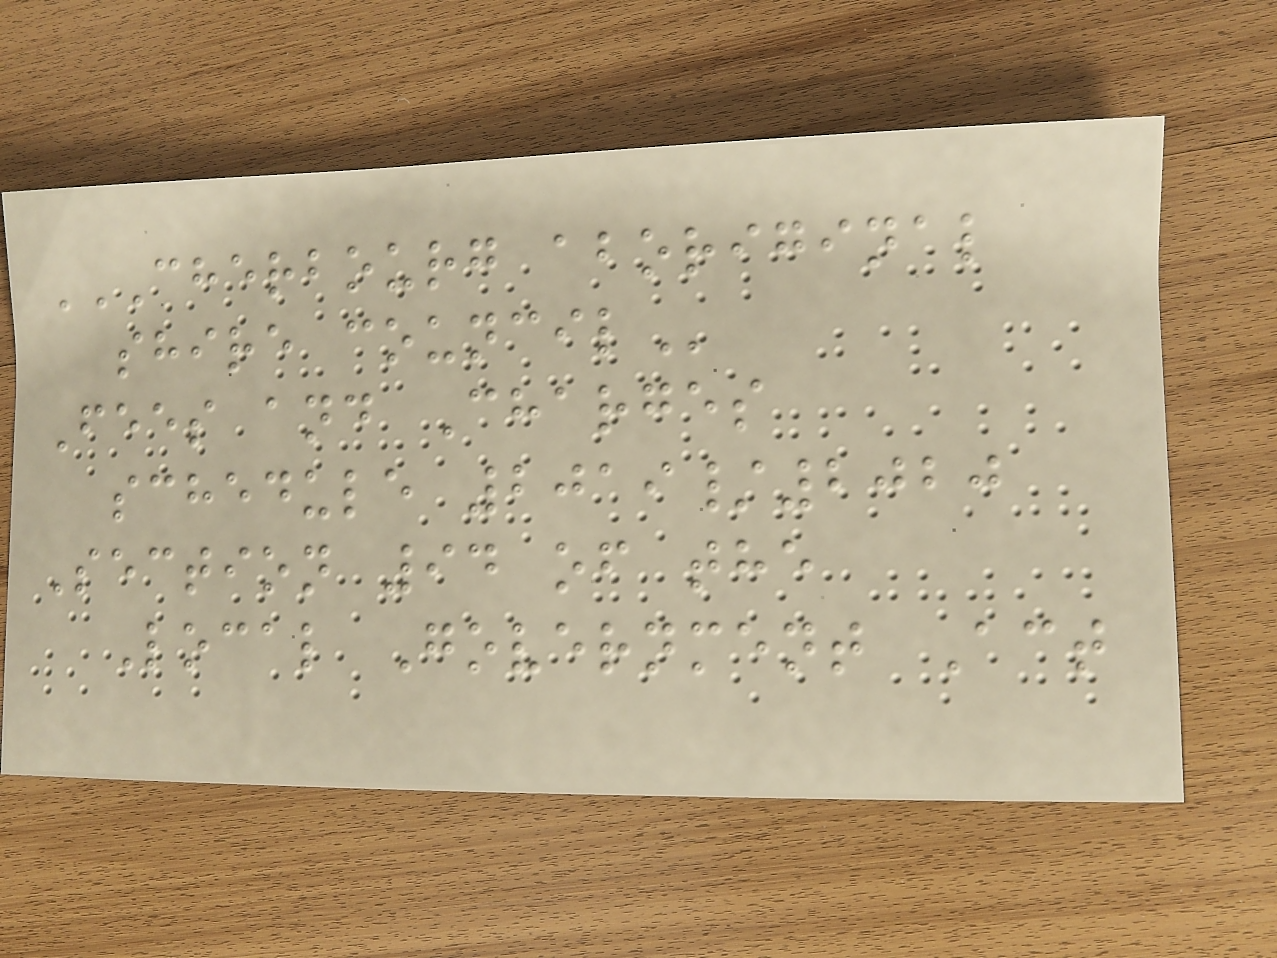CHERBOURG ABORIGINAL
SHIRE COUNCIL
Fees and Charges
schedule 2019/2020
Section 94 of the
Local Government Act
